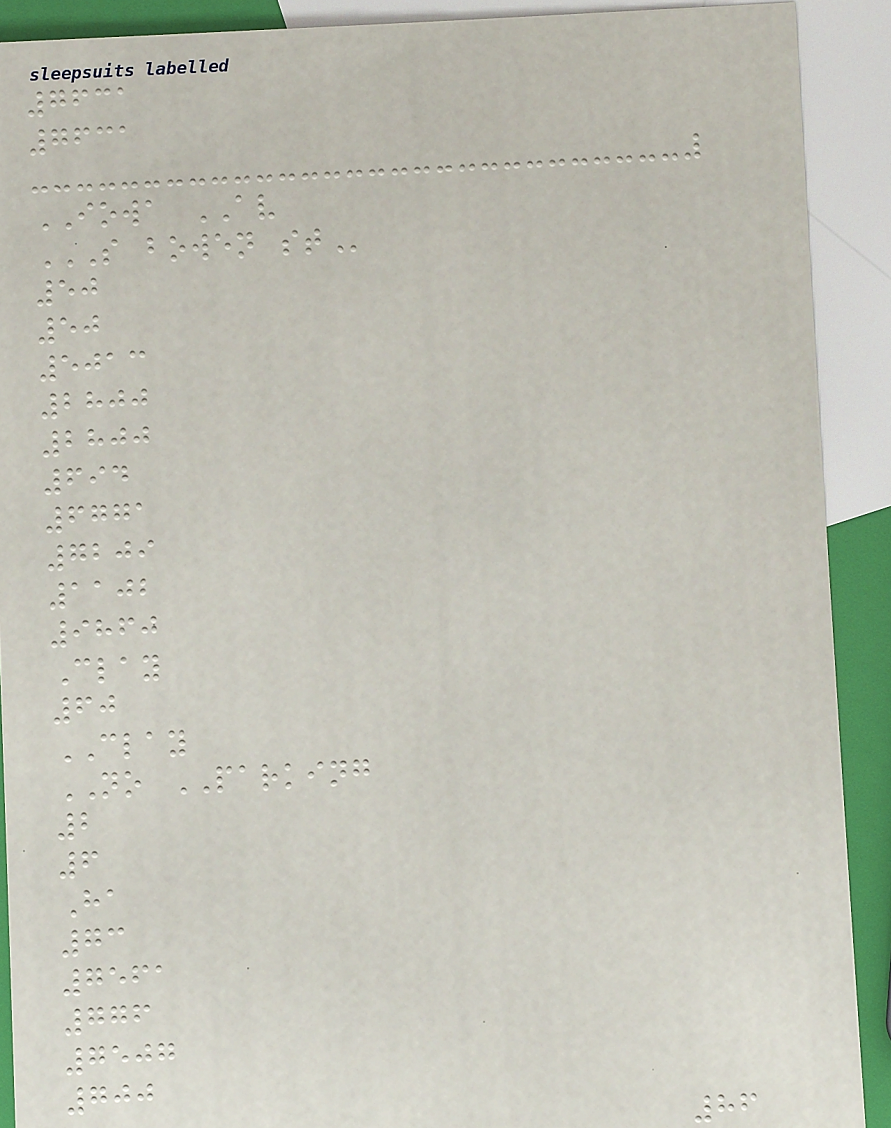7631
7631
IOWA AV
S BOWEN ST
50
50
5013
2800
2800
694
6771
7209
1102
9860
Clay
60
CLAY
NO PARKING
2
6
Ha
73
7561
776
7507
700
86
